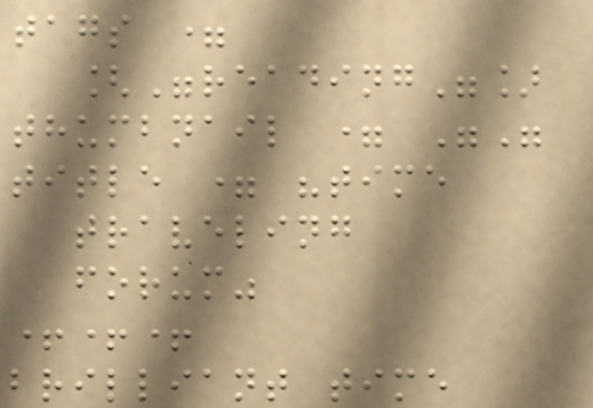tags =
["reading"]
thumbnail = ""
title = "time
traveling
forum"
+++
brilliant time
